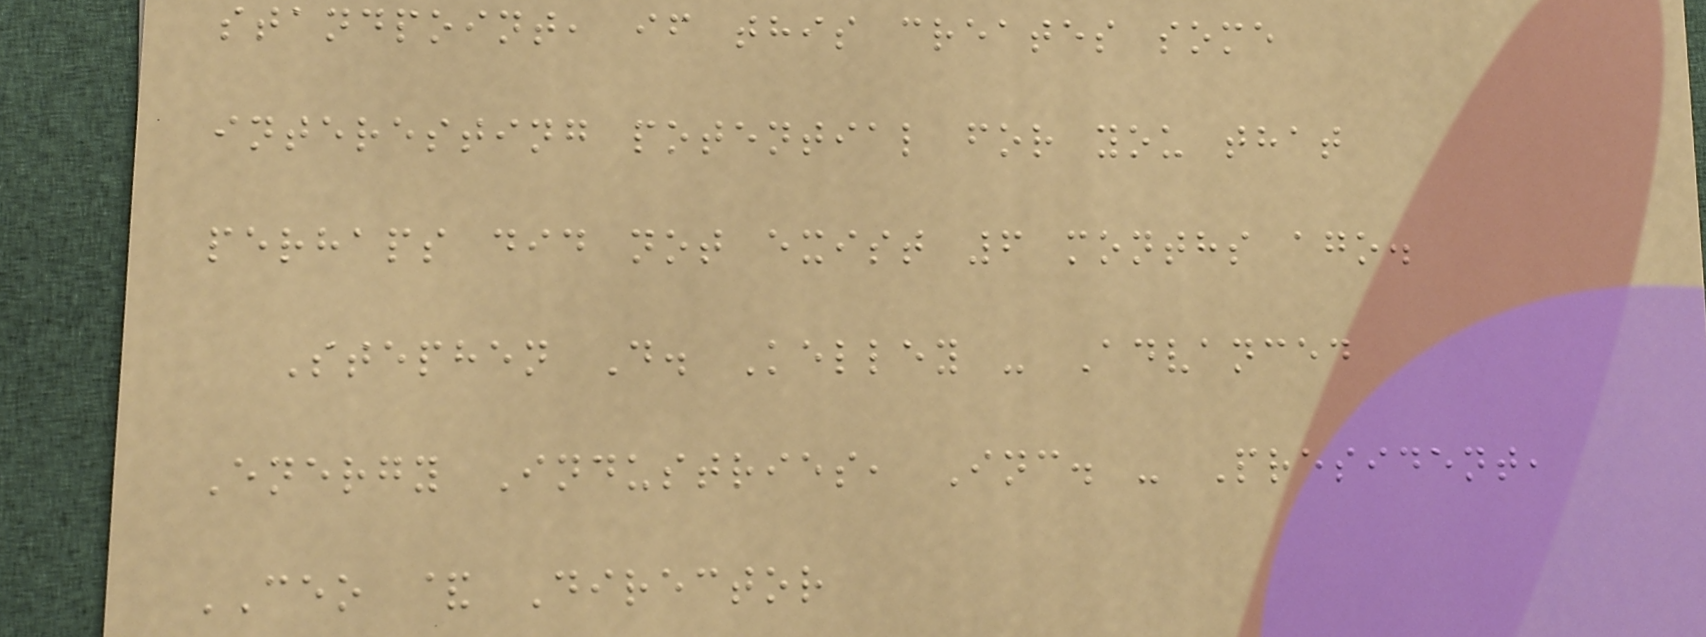standpoint, if this creates some
interesting potential for you that
perhaps did not exist 6 months ago.
Stephen D. Kelley - Advanced
Energy Industries, Inc. - President,
CEO & Director
